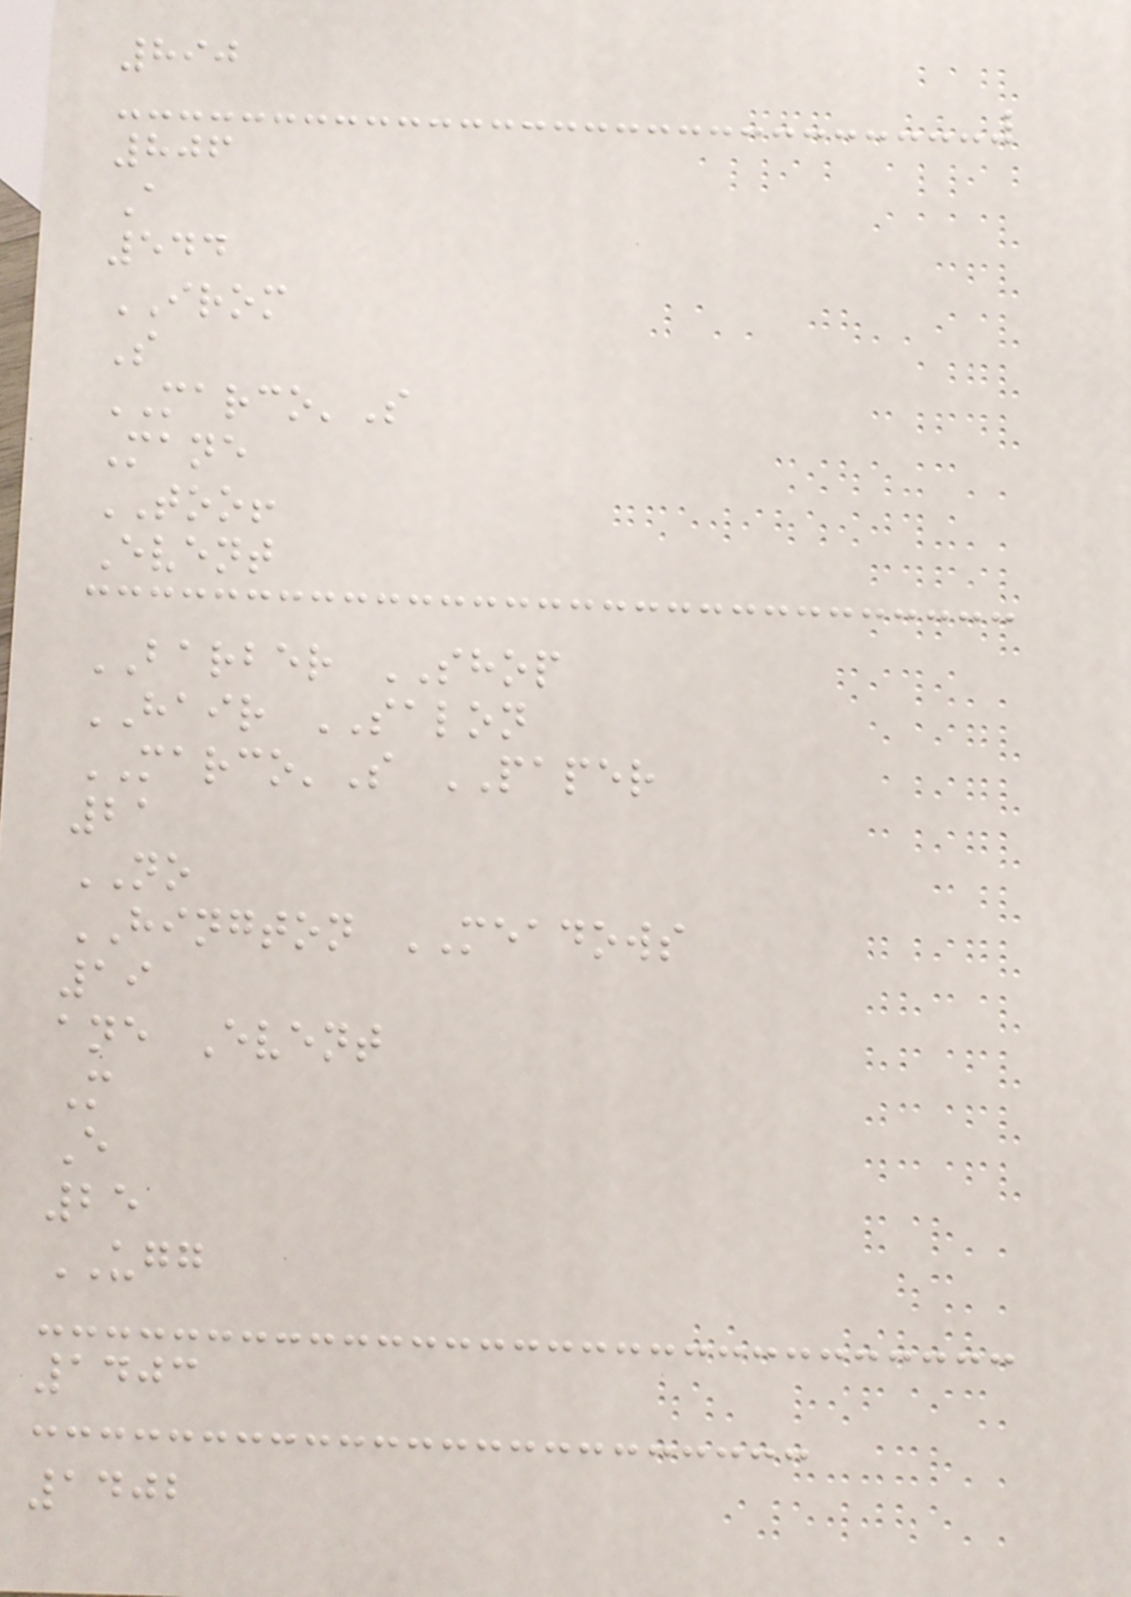890
806
A
544
IROM
S
MARCO'S
Mane
TOO!
Event
BARBER SHOP
HAIR SALON
MARCO'S PAPER
21
NO
HINGTON MEADOWS
19
ane Event
M
E
25
UGG
1403
1402
